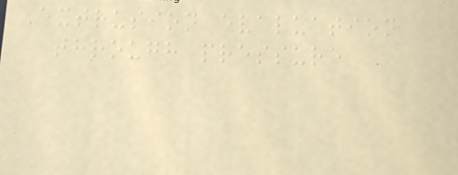Extrusion evaluation
through pressure
